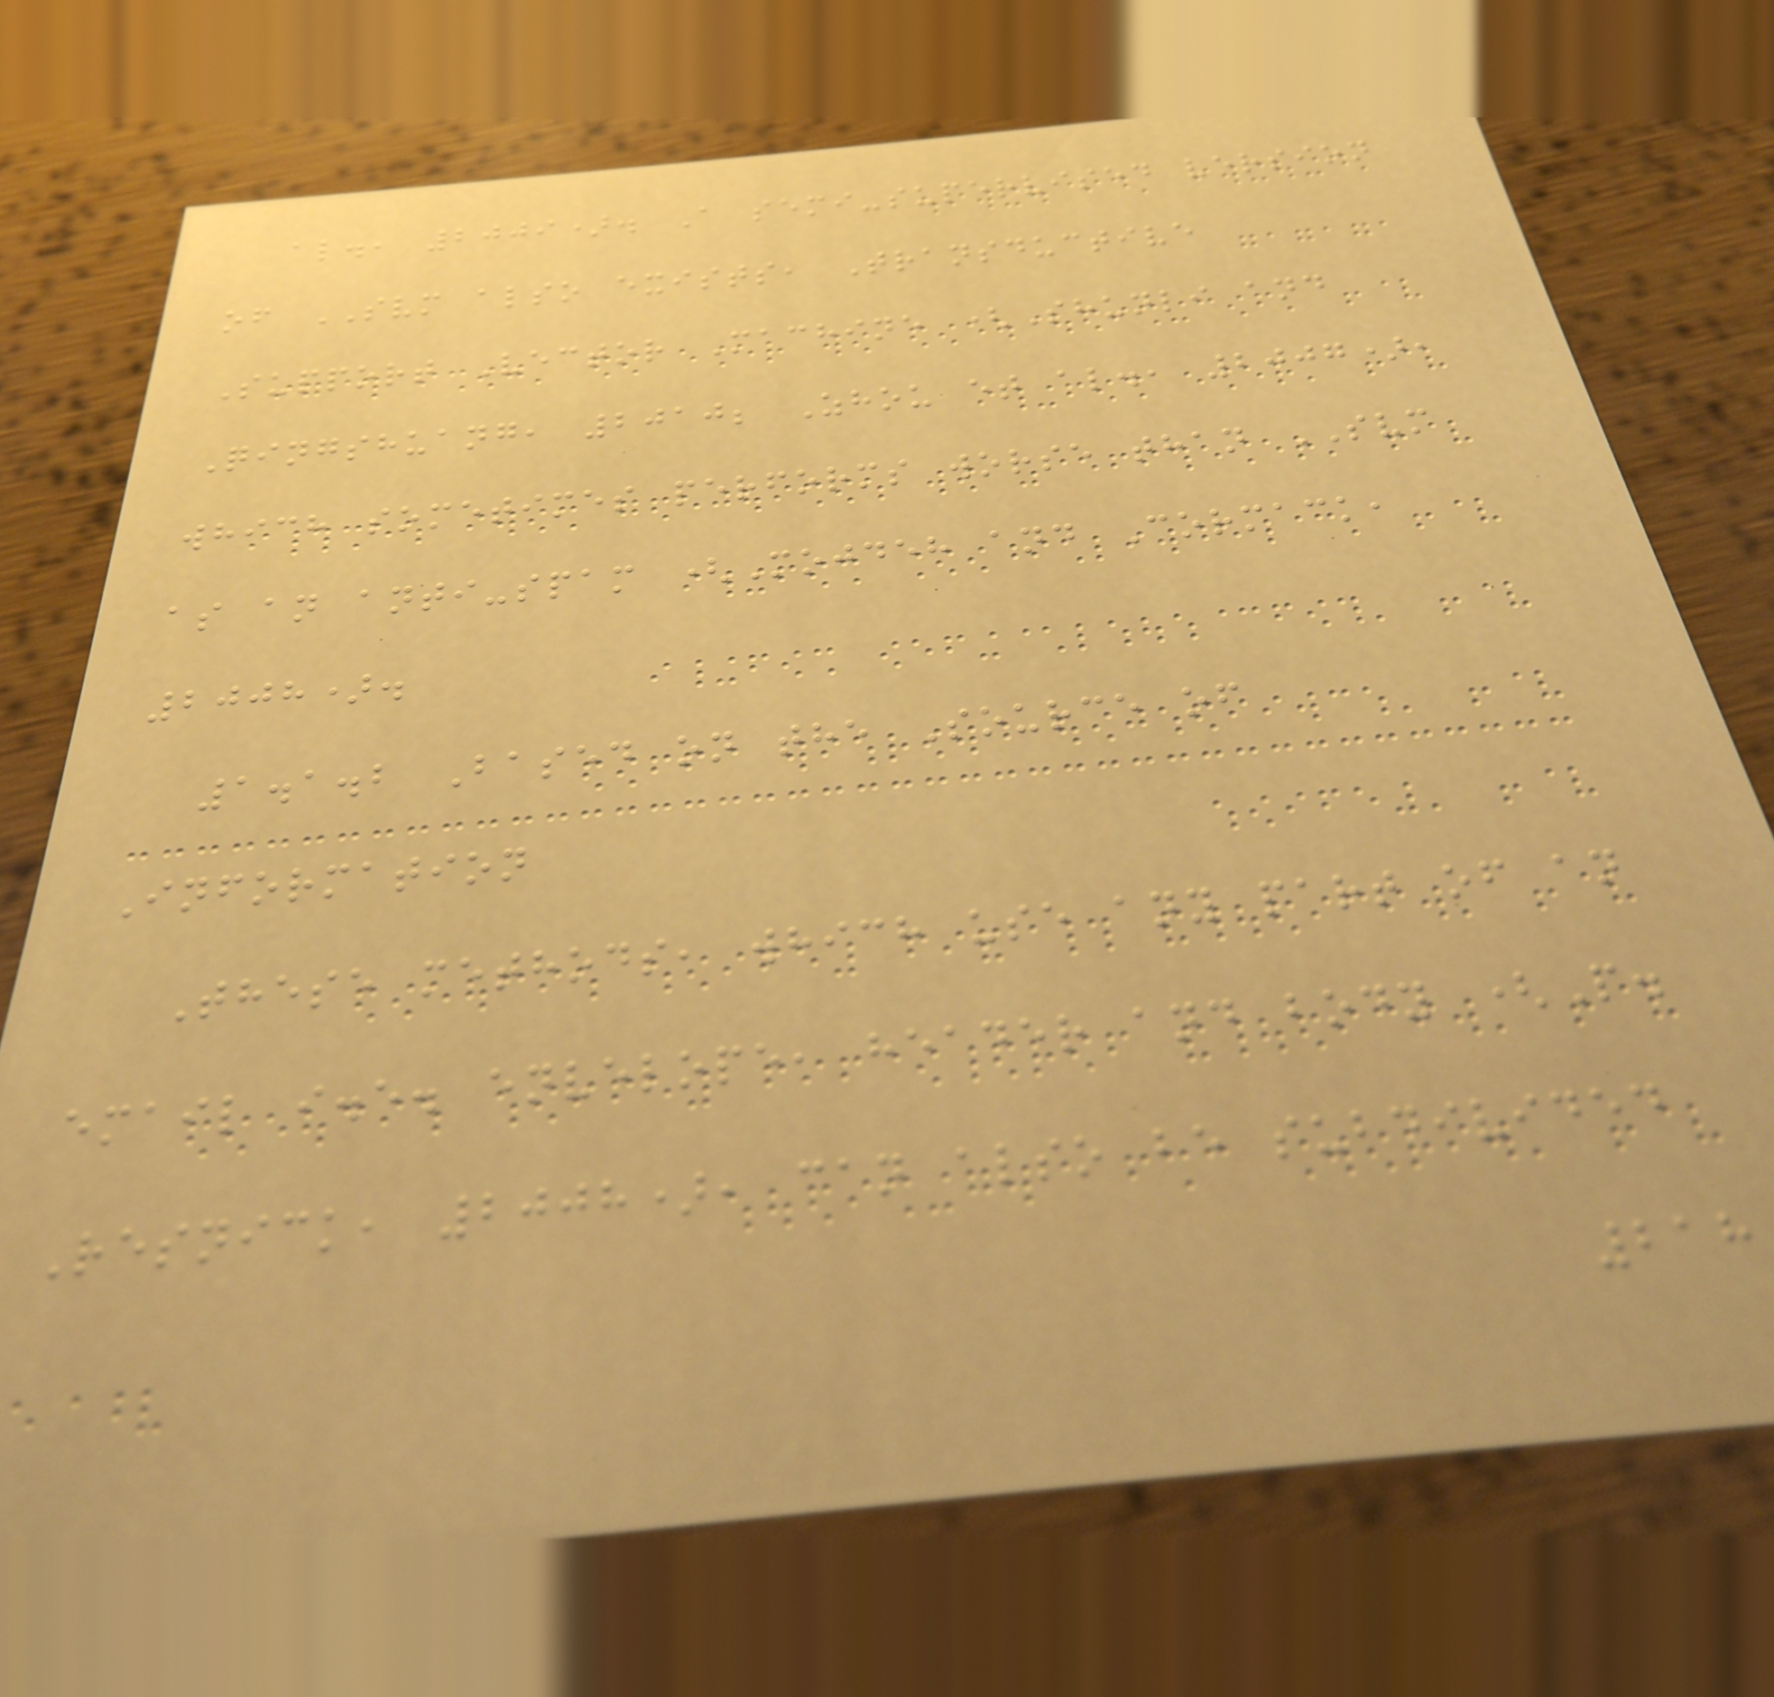al., 2009). A semi-supervised version
of SVM also exists, Transductive
Support Vector Machine (Shunli and
Qingshuang, 2010; Zhou et al., 2007),
which sometimes performs worse than SVM
as an anti-spam (Mojdeh and Cormack,
2008).
1.1.2 Based on the Source of
Information
These methods, which use any part of an
email i.e. envelope, header and body (P.
Resnick, 2008), can also be subdivided
218
